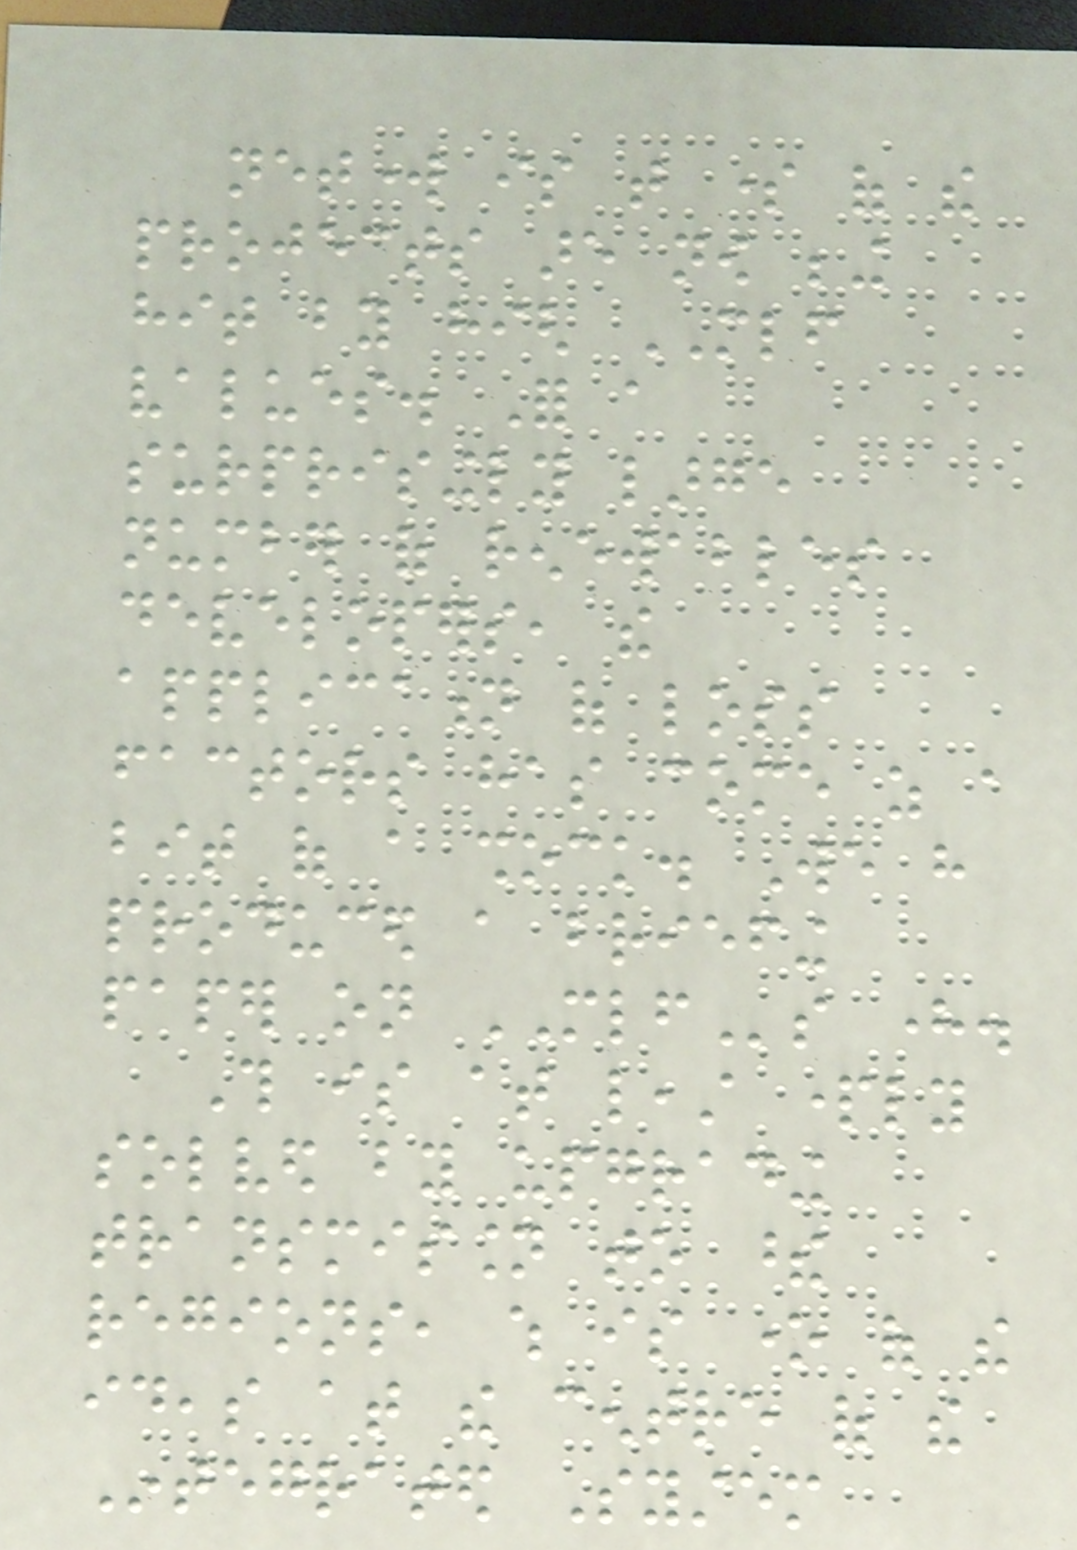network is that some of the
projects are now being
hit by high MLF
values. For a
surprisingly large
number of renewables
developers, the
application of loss
factors has come as a
bit of a shock. We have
produced a briefing
paper on MLFs here.
This is at least partly
solved by upgrading
transmission to these
regions, which is one of the
ideas at the centre of the
Integrated System
